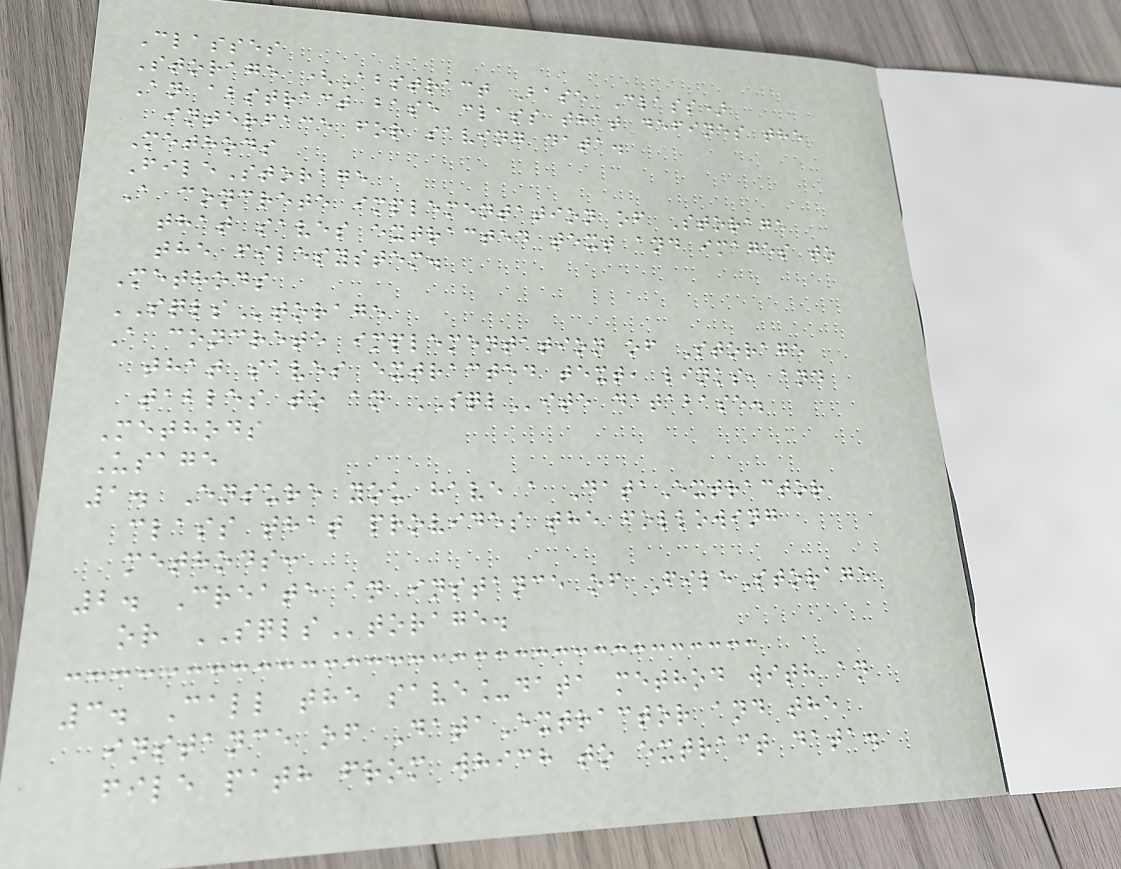Classes
Storage (Abstract Base Class)
An abstract base class that defines the
interface for saving data.
Methods
FileStorage
A concrete implementation of Storage
that saves extracted text and images to
the filesystem.
Methods
SQLStorage
A concrete implementation of Storage
that saves extracted text, links, and
tables to an SQLite database.
Methods
Usage
1. Ensure you have a DataExtractor
class that provides the following
methods:
2. Create an instance of FileStorage
or SQLStorage.
3. Call the save_data method with an
instance of DataExtractor and the
file path from which to extract data.
